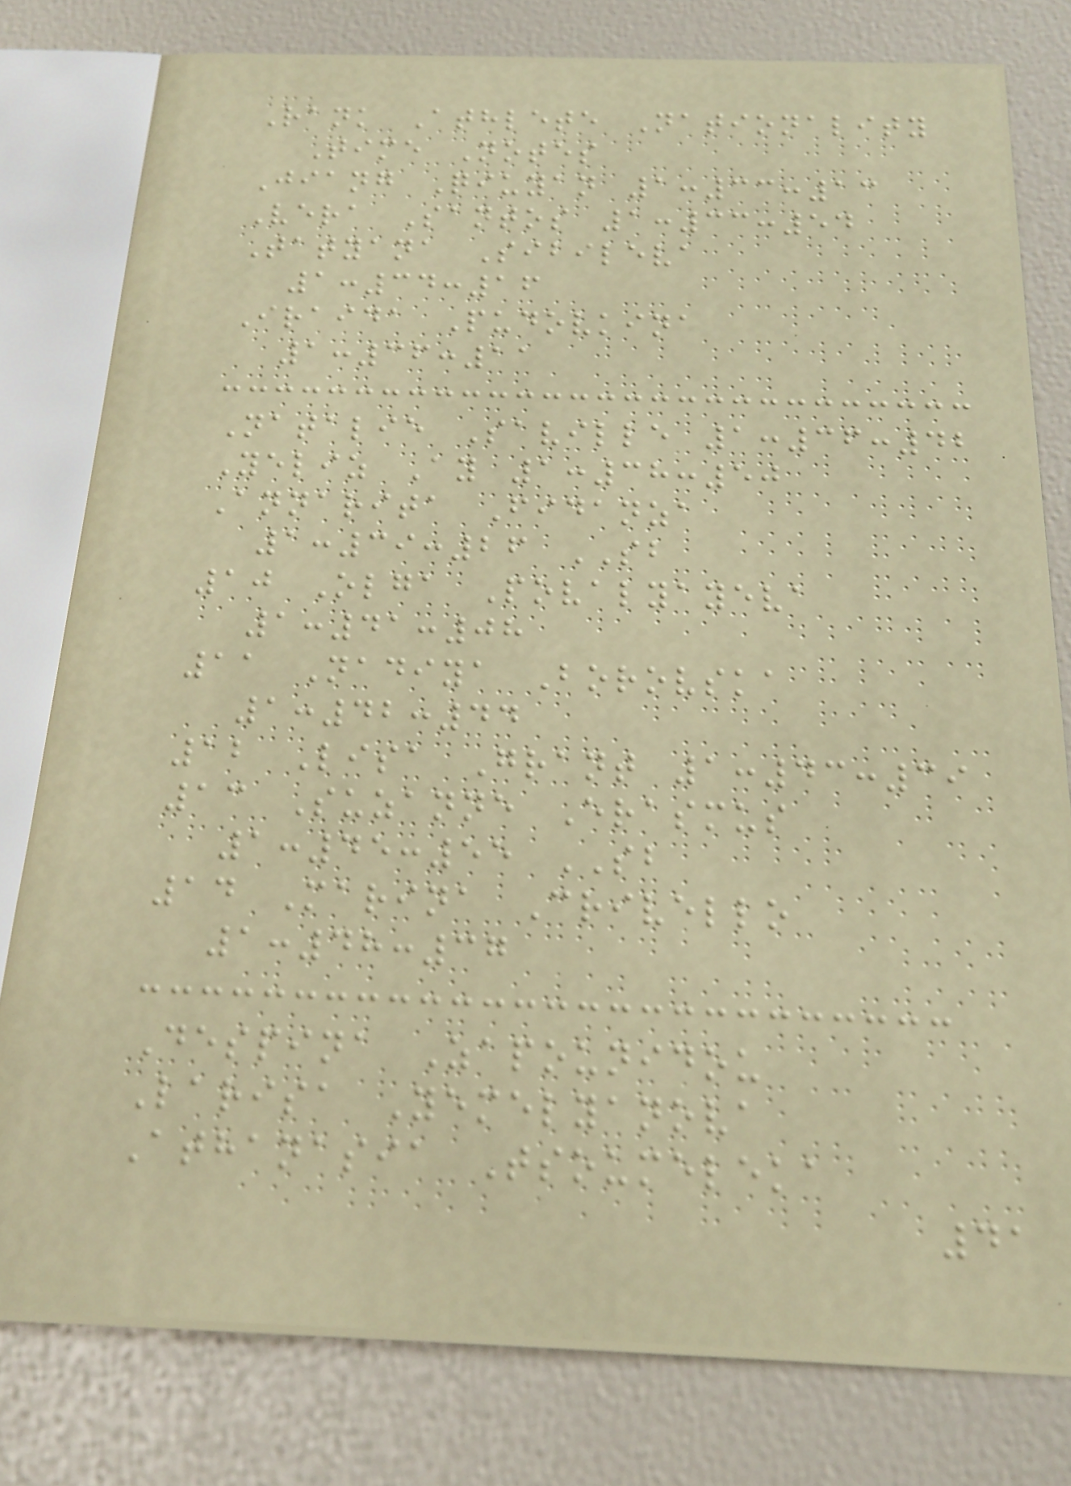Rank Athlete Nationality
Time Notes
Jiang Qiuyan 1:33:13
Vera Santos 1:33:54
Tatyana Sibileva
1:34:16
Iraida Pudovkina
1:36:11
Natalie Saville 1:36:42
Yeliz Ay 1:38:50
Annarita Fidanza
1:39:26 SB
10 Olga Povalyayeva
1:41:08
11 Nadiya Borovska
1:42:44
12 Lisa Grant 1:43:39
13 Suzanne Erasmus
1:45:55 SB
14 Marina Crivello
1:48:37
Despina Zapounidou
Larisa Yemelyanova
Athanasia Tsoumeleka
41
